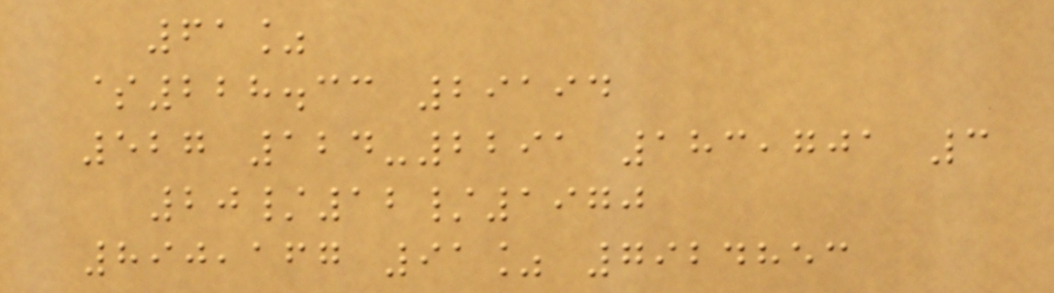61%
$228.33 29194
527 124-2291 183,701 3
20/12/1970
890,167 91% 7924853
